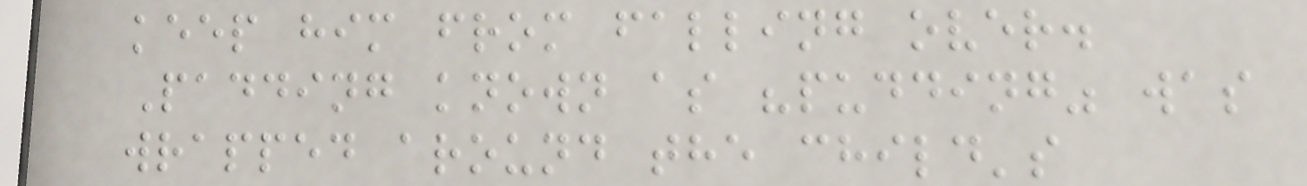keep him from falling over.
Padding known as "pudding" was
wrapped around the child's
